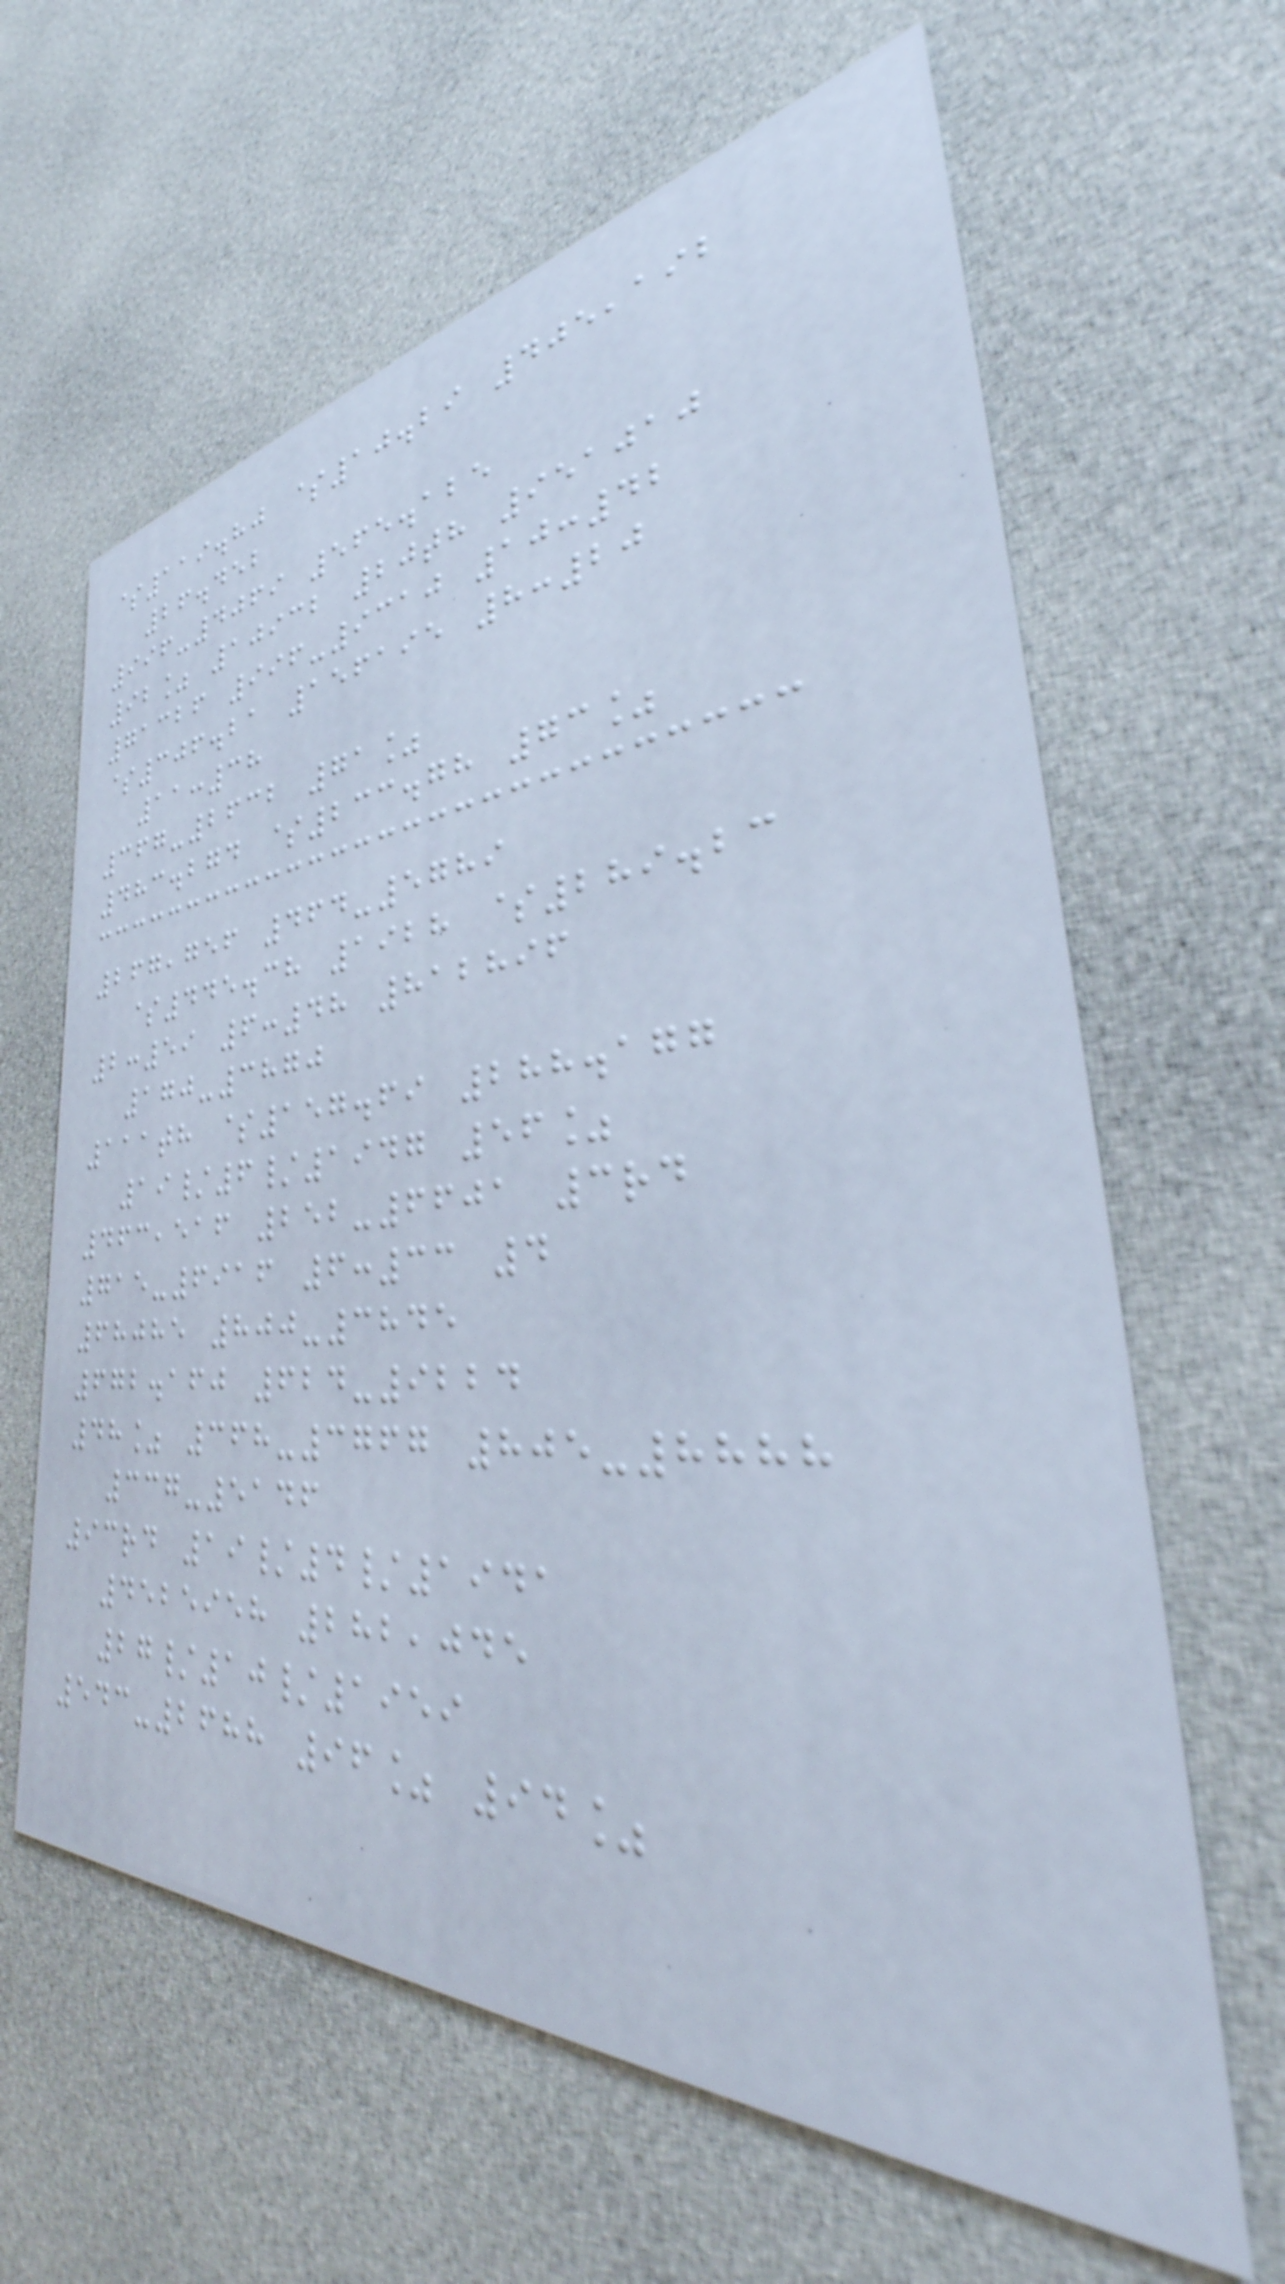$119.80 $10.29 405,192
26.452
996-4069 565.125
92% 10932 20th 951010
71326 996-9310 10:42
$306.21 156195 8:20
11:38
367-2632 71%
483.274 $233.78 73%
267,756 464-5789
$445.38 1928 $289.23
2:59 6:48 812896
170-3870
111th $157.69 288.177
19/6/1947 56%
463,516 252-6601 3rd
715-6916 6:33 4
68085 800-3845
672.160 624-9224
48% 368-3767 805-8888
337-5146
93rd 19/4/1941
4525958 282,045
27/10/1959
543-2688 96% 94%
